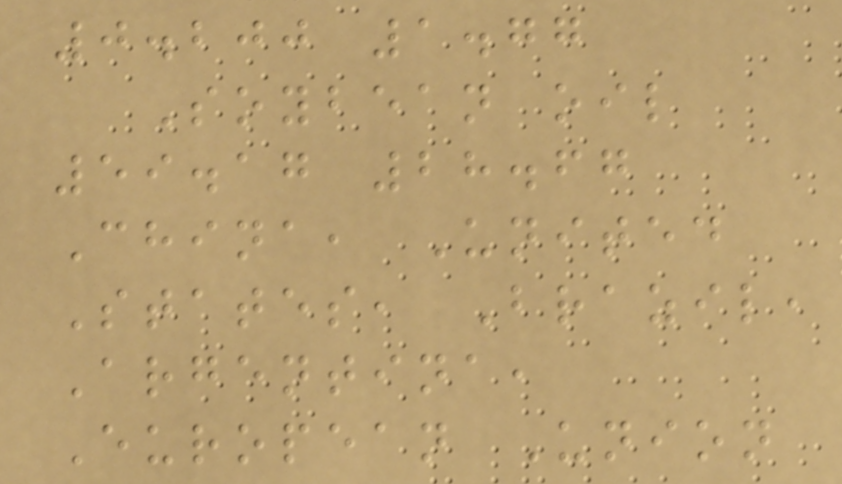0.200 1.77
Soybean oil
59.17 28.67
China, United
States, Brazil,
Argentina,
European Union
